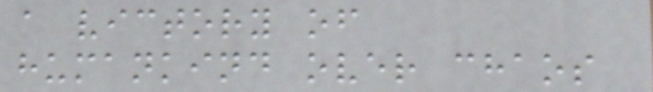a victory of
humankind over chaos
